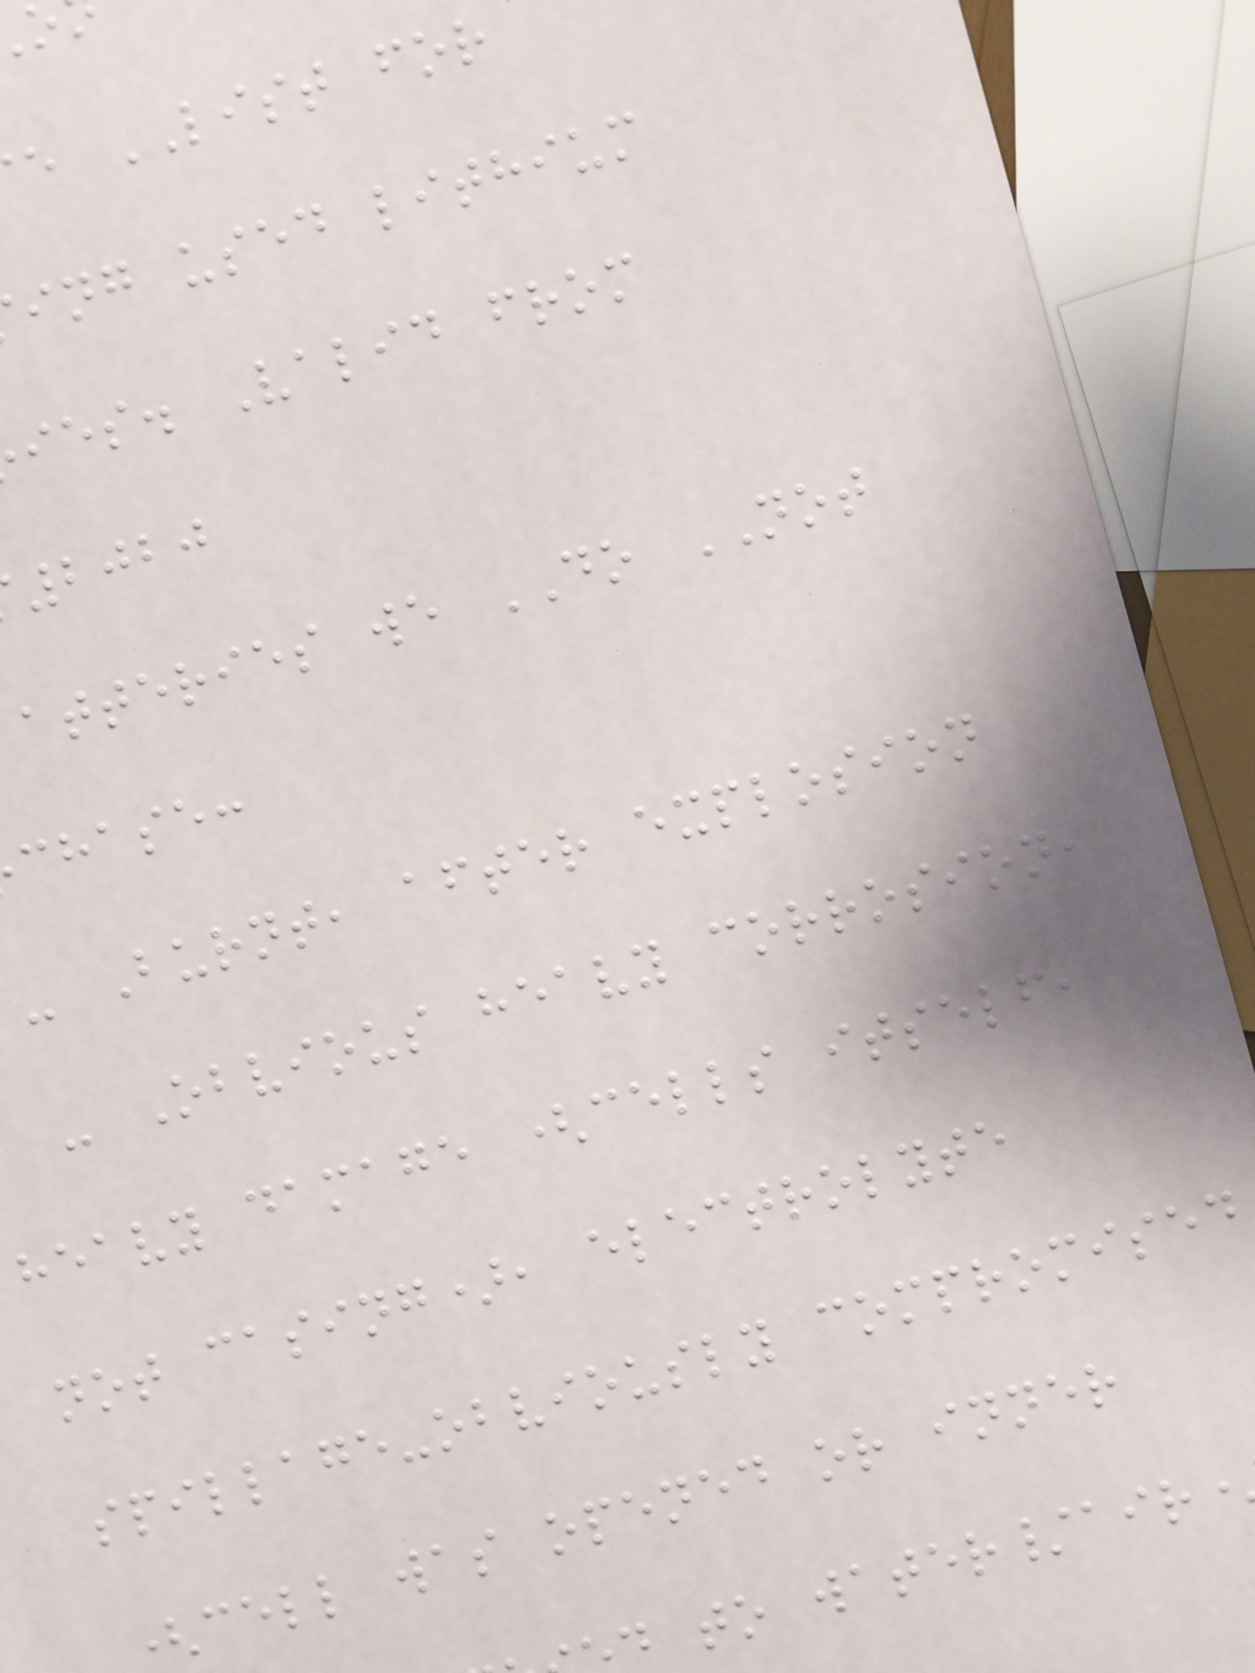e LIST for
ing used lithium
ies. Valid from
2020
atteries we DO NOT
chase:
- Burnt, after explosion
- Obvious heavy corrosion,
heavy damage (cells itself,
not casing), electrolyte
spillage-obviously compromised
(cell was opened or inner
d to water/air
